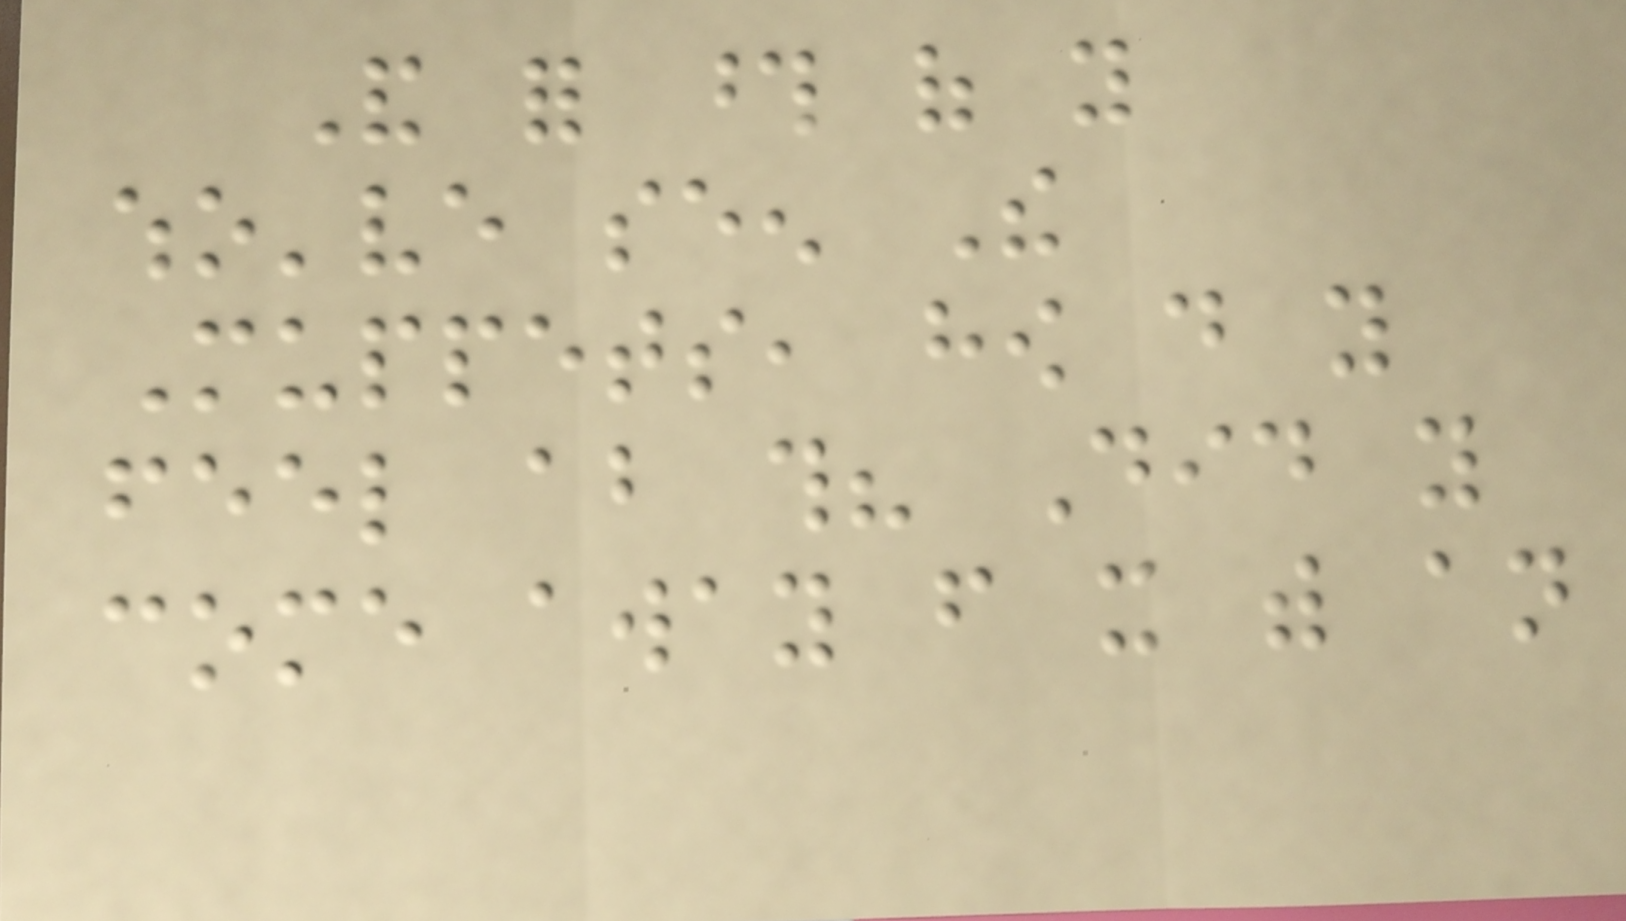And for those of you
who've seen The
Muppets, how do you
feel about this? Did you
come away from it with an
